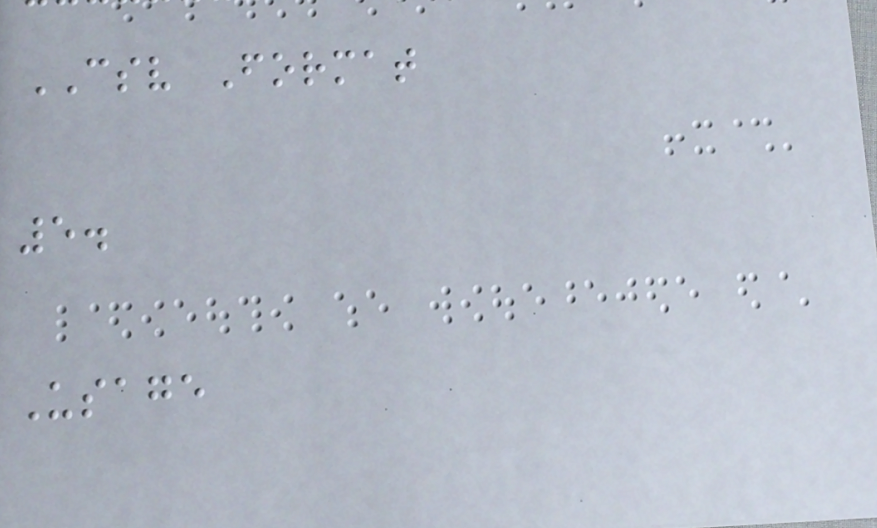CSV Format
5.
Usage
